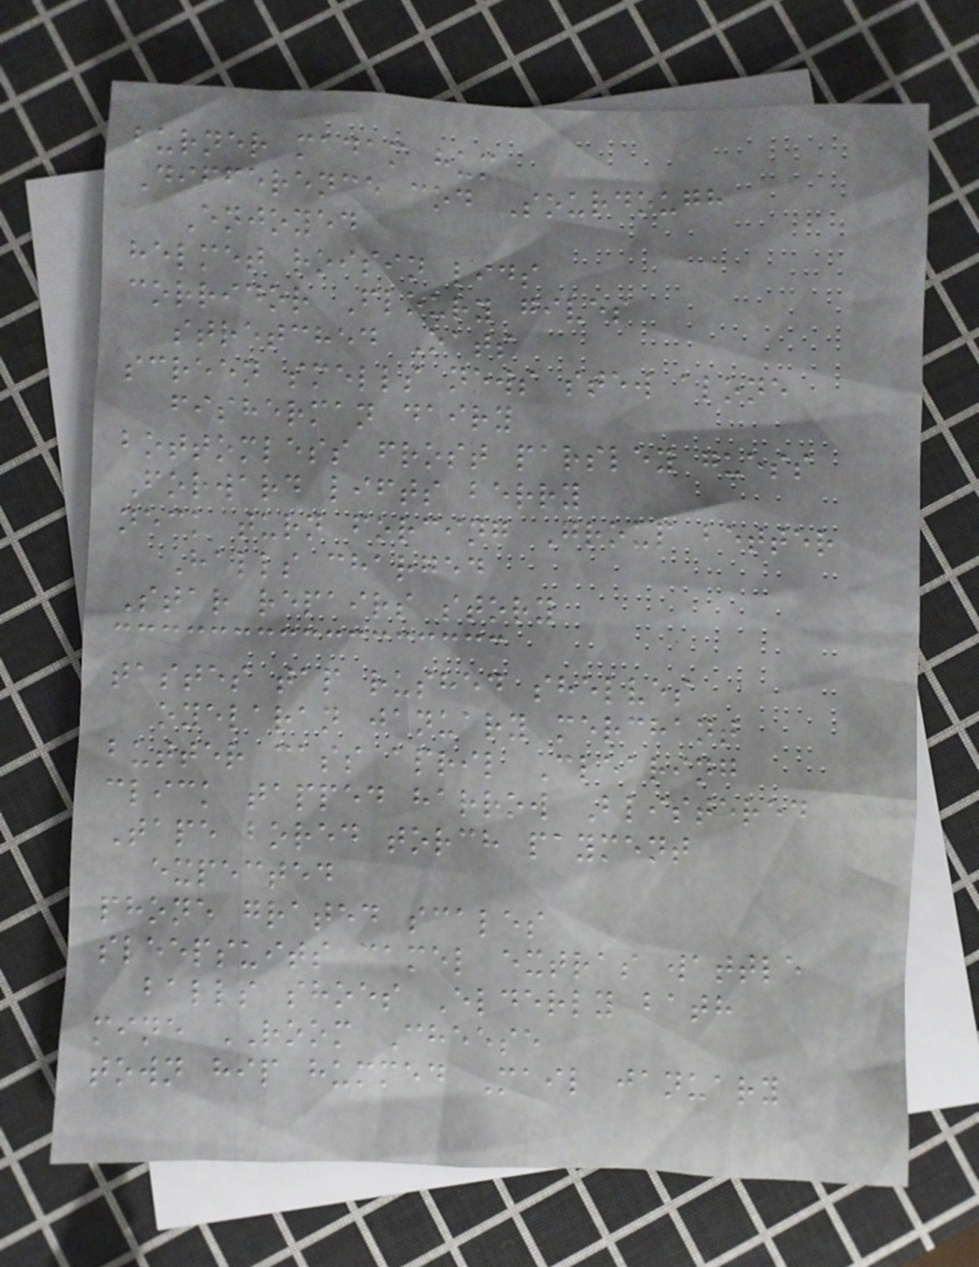burner madam hum
Difference cod Sourdough
Enjoyed
helmet roisin lids
corridor Floury gives
stretched Oats
screen smells news stew alone
fisherman dairy
bottomless frost parsley guess
Forward lifts berry
neck turn forcing Group better
Halls charged
Star repairs story
tastes tap rushed shelves
oyelaran january merchant
butter cass april Clearing
click tapped harrow Blistered
Tape bored torch payment
expected
phone grated scales
sleepsuits camel extras wattle
balls shoes Elderly bath
mine ROOM Cheese
town hip hummed Mail january
